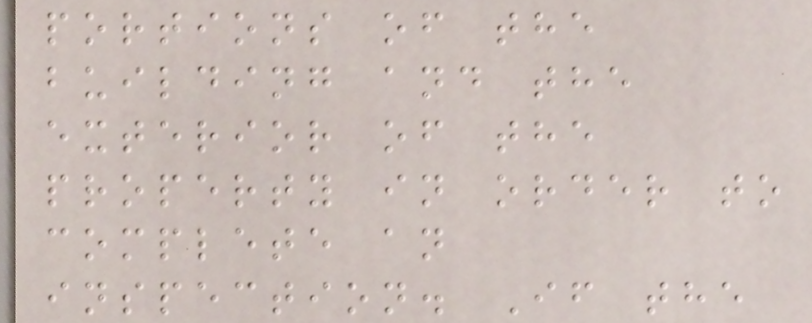portions of the
building and the
exterior of the
property in order to
complete an
inspection. If the
